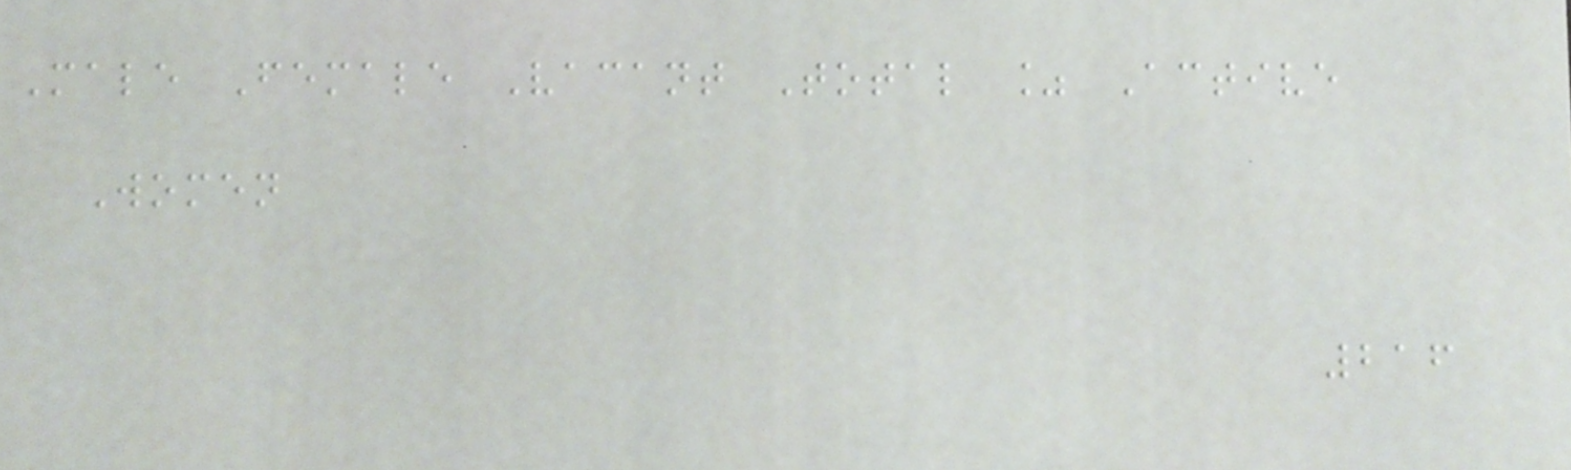Male Female Vacant Total % Active
Women
216
